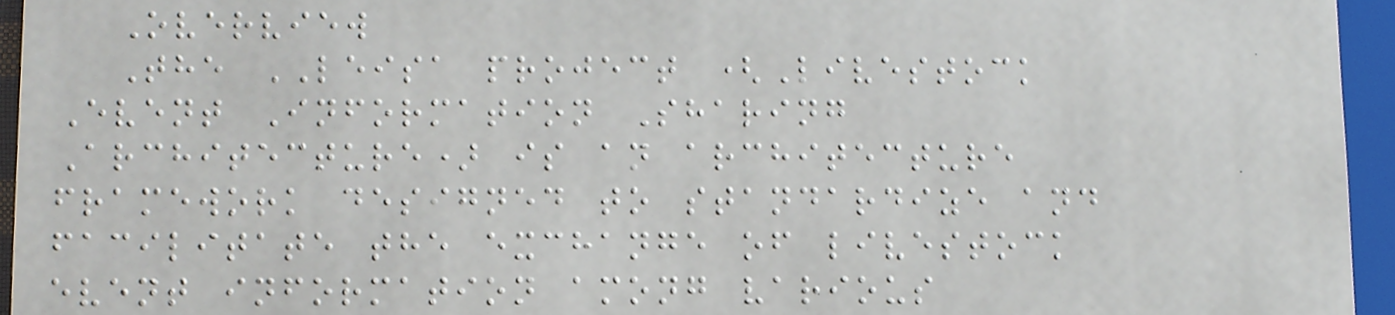Overview
The LEISA project (Livestock
Event Information Sharing
Architecture) is an architecture
framework designed to standardize and
facilitate the exchange of livestock
event information among various
